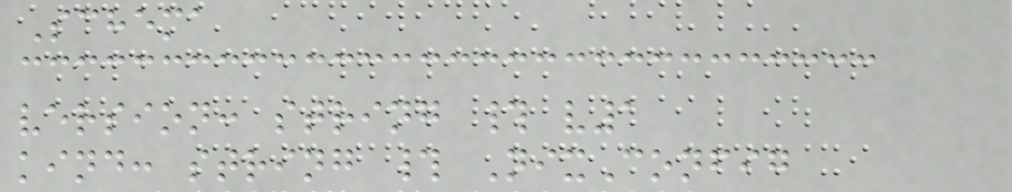Schema
version: string # v1
kind: string # NixConfig
